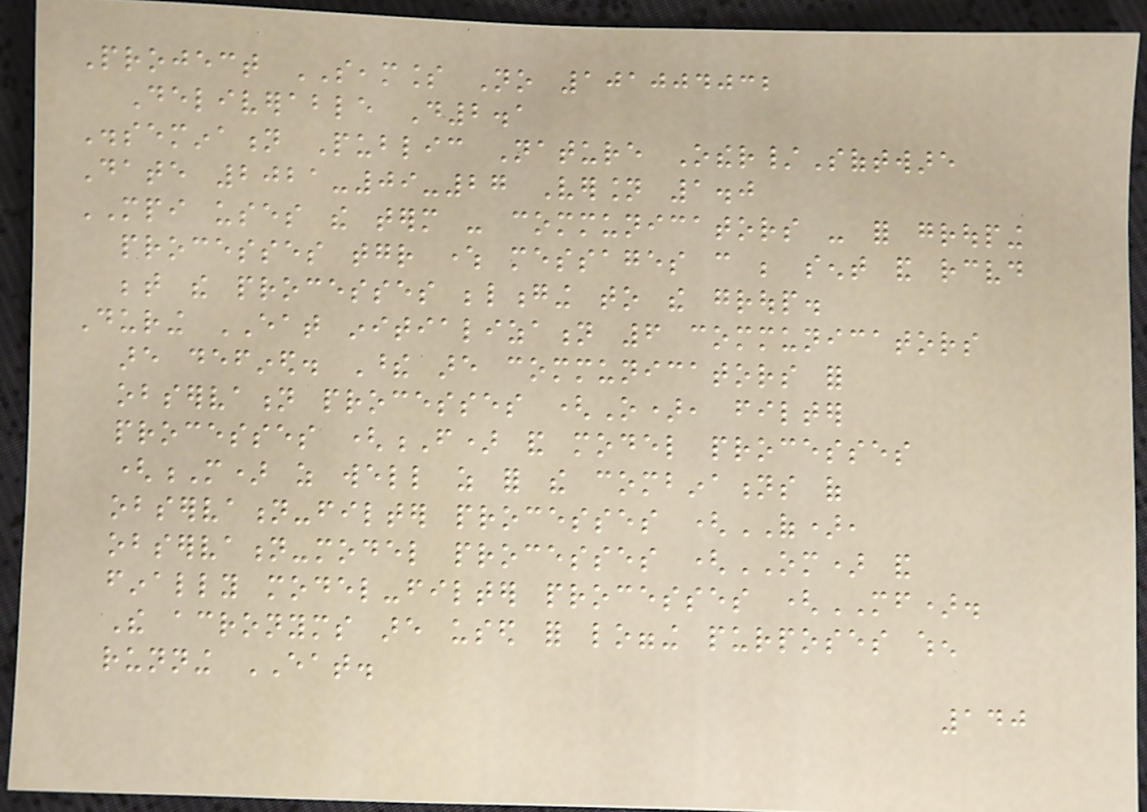Project SEAMLESS No 101004032
Deliverable D2.1
Dissemination Public Nature Other/Software
Date 2021-09-27 Version 1.0
MPI uses the term - communicators - for grouping
processes together where messages can be sent and received
between the processes belonging to the group.
During EAT initialization 6 communicators
are defined. These are communicators for
observation processes (O), filter
processes (F) and model processes
(M) as well as for the combinations of
observation-filter processes (OF),
observation-model processes (OM) and
finally model-filter processes (MF).
The acronyms are used for logging purposes when
running EAT.
140
